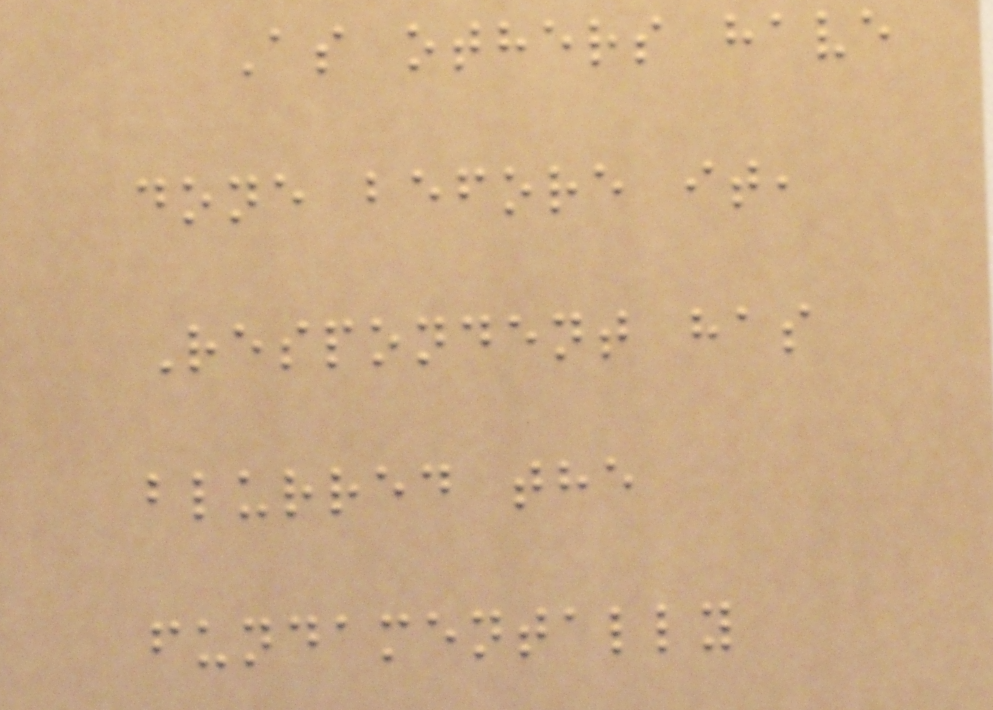As others have
done before it,
Respondent has
blurred the
fundamentally
